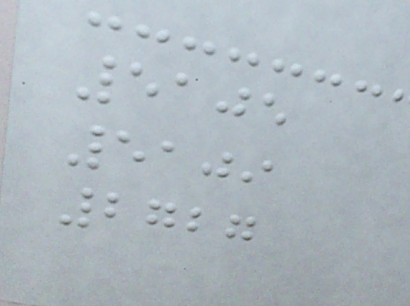5105
5109
2727
